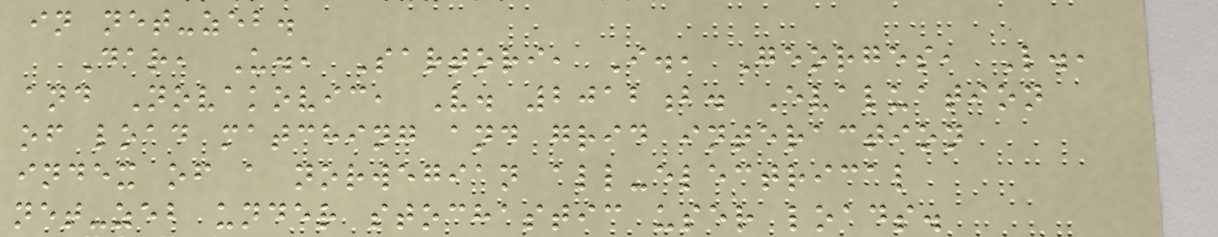in net-zeb.
Dar, U., Sartori, I., Georges, L.,
and Novakovic, V. 2012b. Evaluation
of load matching and grid interaction
index of a norwegian all-electrical
net-zeb under stochastic user loads.
